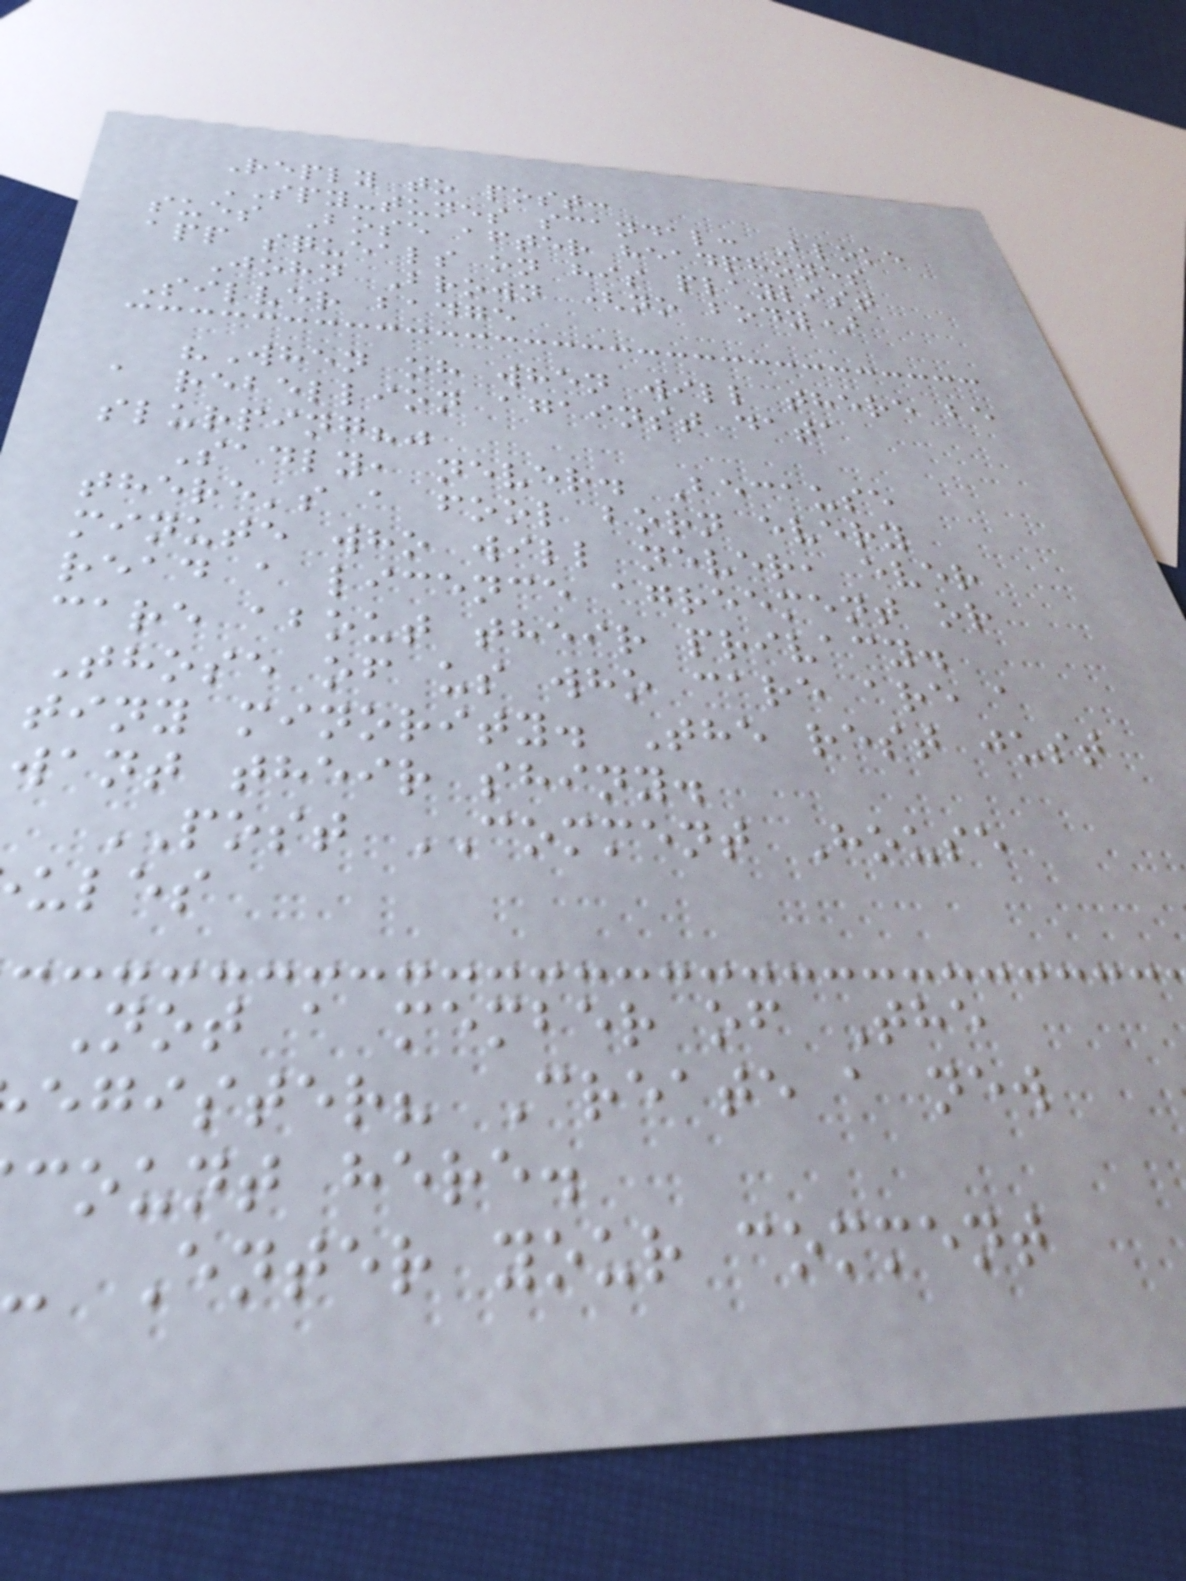Reply to post:
SPY-tunes scandal: Bloke
sues Bose after headphones
app squeals on his playlist
John Brown (no body)
Silver badge
"When oh when will there be
a rebellion against data
slurping?"
Sadly, never. Because
there's a fool born every
minute who will never, ever
read a licence agreement or
care about their privacy.
Those of us who care are a
tiny minority. The rest just
want their shiny.
POST COMMENT House
ules
Not a member of The
egister? Create a new
count here.
- Enter your comment
